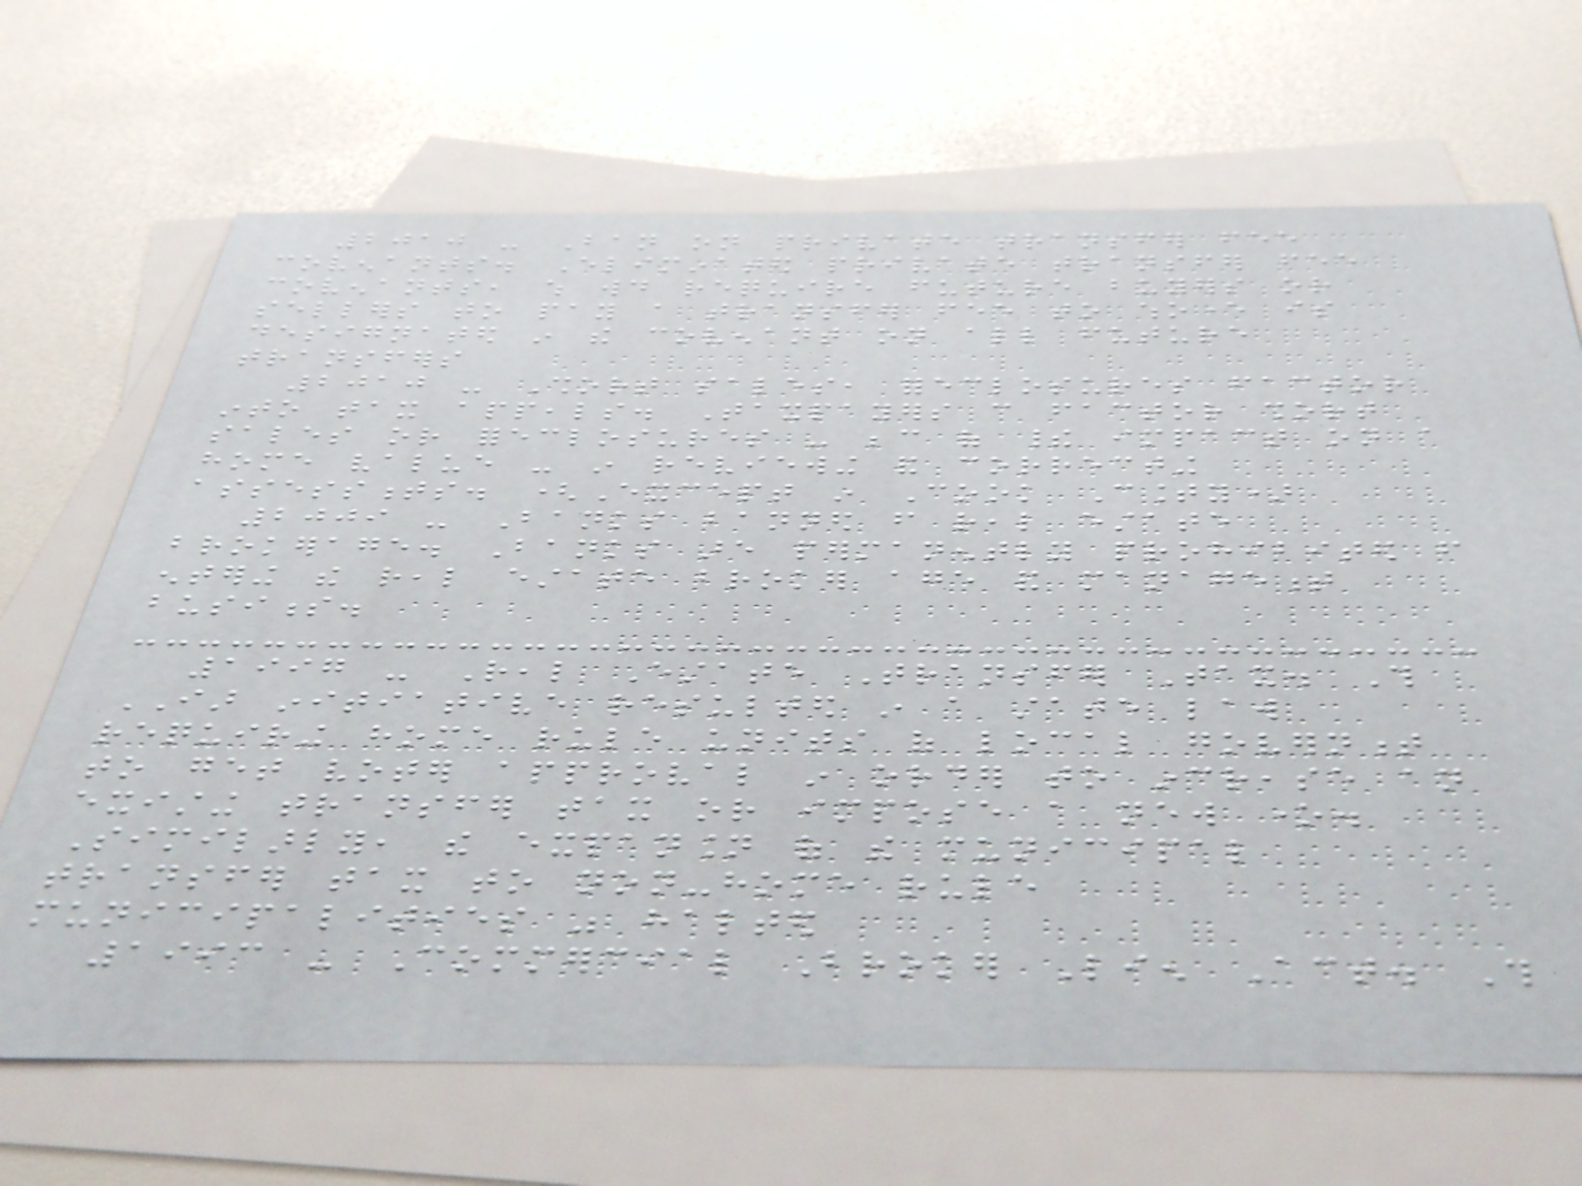2010 - Ban on private transfer fee
covenants. Eliminated private transfer fee
covenants, which would require future buyers or
sellers to pay a transfer fee to whoever is
designated in the covenant on all future
transfers
2010 - Short sales, foreclosures factor
into tax appeals. Taxpayers can factor short
sales or foreclosures - because of their impact on a
home value - in reviewing and correcting
assessments. (Except in Cook County)
2009 - Banks banned from real estate
brokerage. Banks are permanently prohibited from
entering the real estate broker age and management
business.
1997 - Real Estate Transfer Tax. This
IAR initiative resulted in a state law
requiring home rule units of local government
to get voter approval in order to increase an
existing transfer tax or impose a new one.
Similarly, the expansion of the municipal
transfer tax to non-home rule
municipalities was halted
1993 - Commercial Broker Lien Act. This
